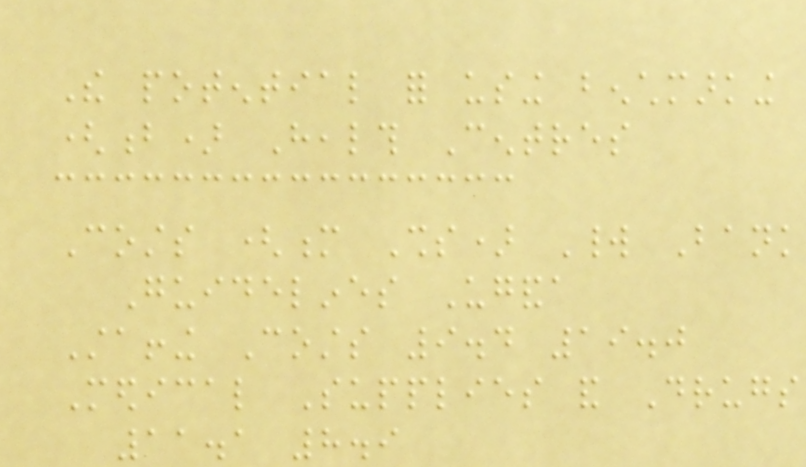The potential for using benchmarking
(b) Health Centres
Costs (m Shs) World Bank
Guidelines Uganda
Staffing Costs 9.4 19.0
Medical Supplies and Drugs
11.1 8.9
